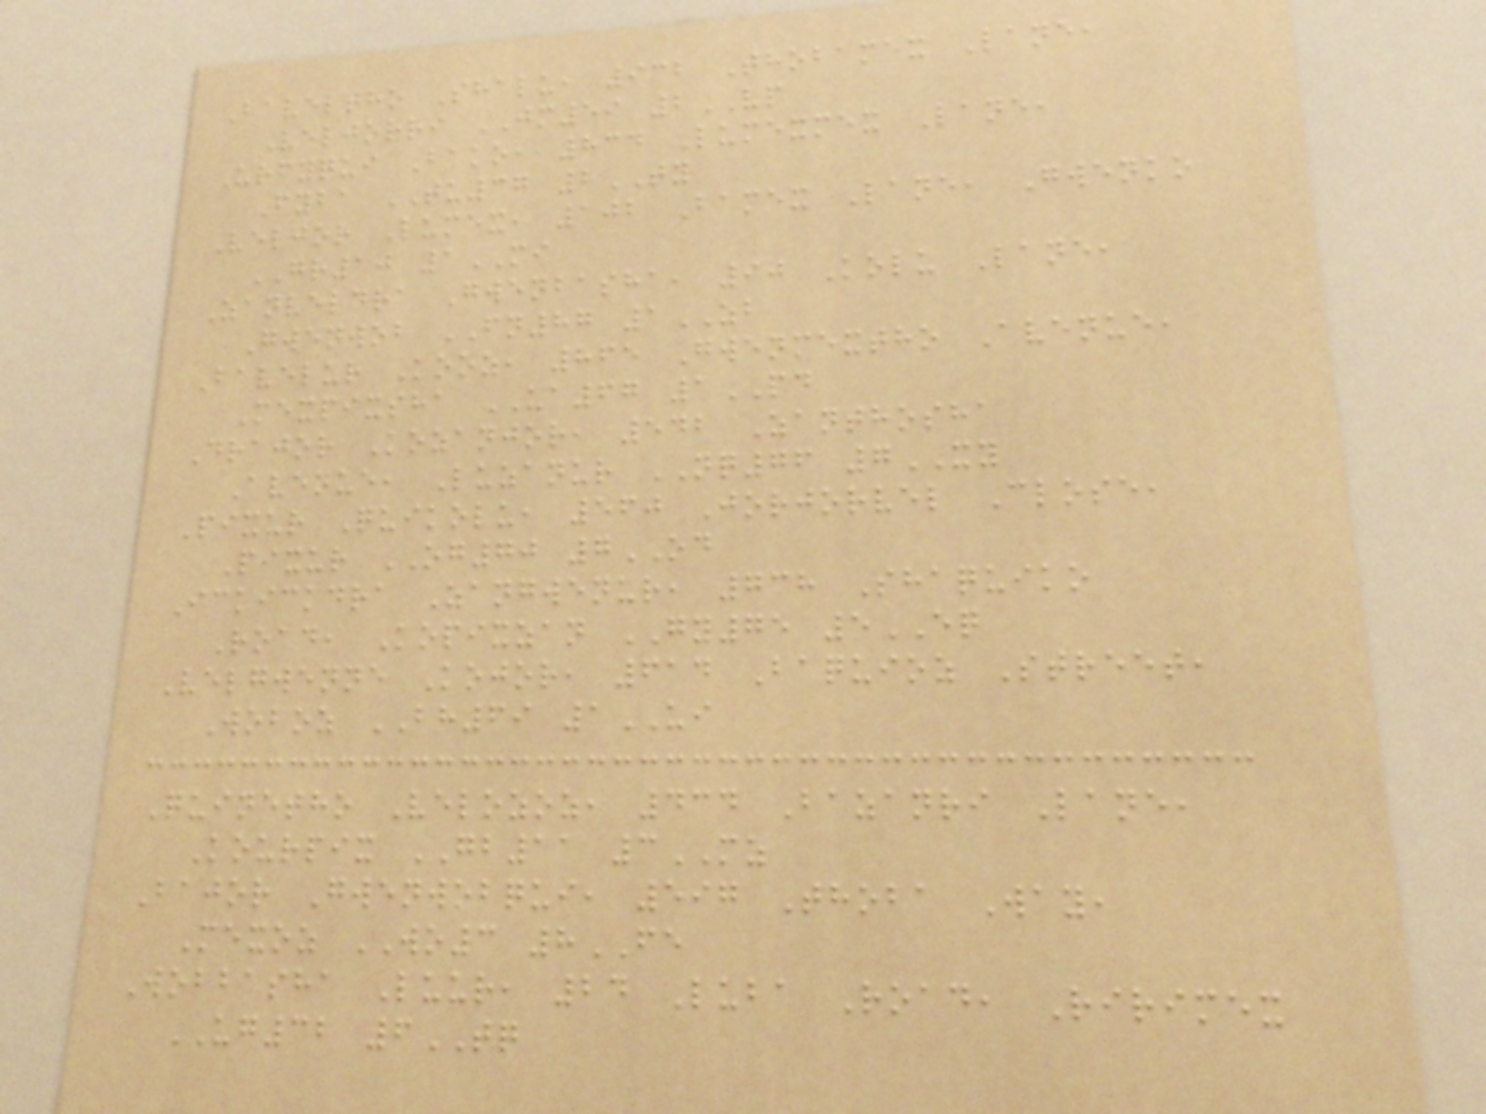Baveltho Shalu, 932 Thobamex Lane,
Veljorri JM59 2VP
Urfyqui Bako, 834 Lumexmex Lane,
Fyba TU37 8TY
Veljor Lumex, 102 Bamex Lane, Gwenko
GR10 1MI
Zanveldra Gwenbasha, 90 Kolu Lane,
Gwenwob FN87 1ZB
Bavelur Kooz, 865 Gwenmextho Avenue,
Mexpixsha UA67 1PD
Drajor Kozanjor, 542 Zanthosha
Avenue, Luzanur NQ76 7XY
Pixur Quikolu, 560 Jorjorvel Close,
Pixur OG70 7OD
Ickickdra Zangwenur, 738 Shaquiko
Road, Kopixzan GY75 5EQ
Velgwenne Kojor, 614 Baquioz Street,
Woboz BH69 1UI
Quinetho Velozoz, 434 Bazanri Lane,
Kourpix GB11 3MZ
Bajor Gwenwobqui, 597 Thoba Way,
Mexoz WO3 8FE
Wobbasha Luur, 24 Luba Road, Ririmex
UG32 6TQ
